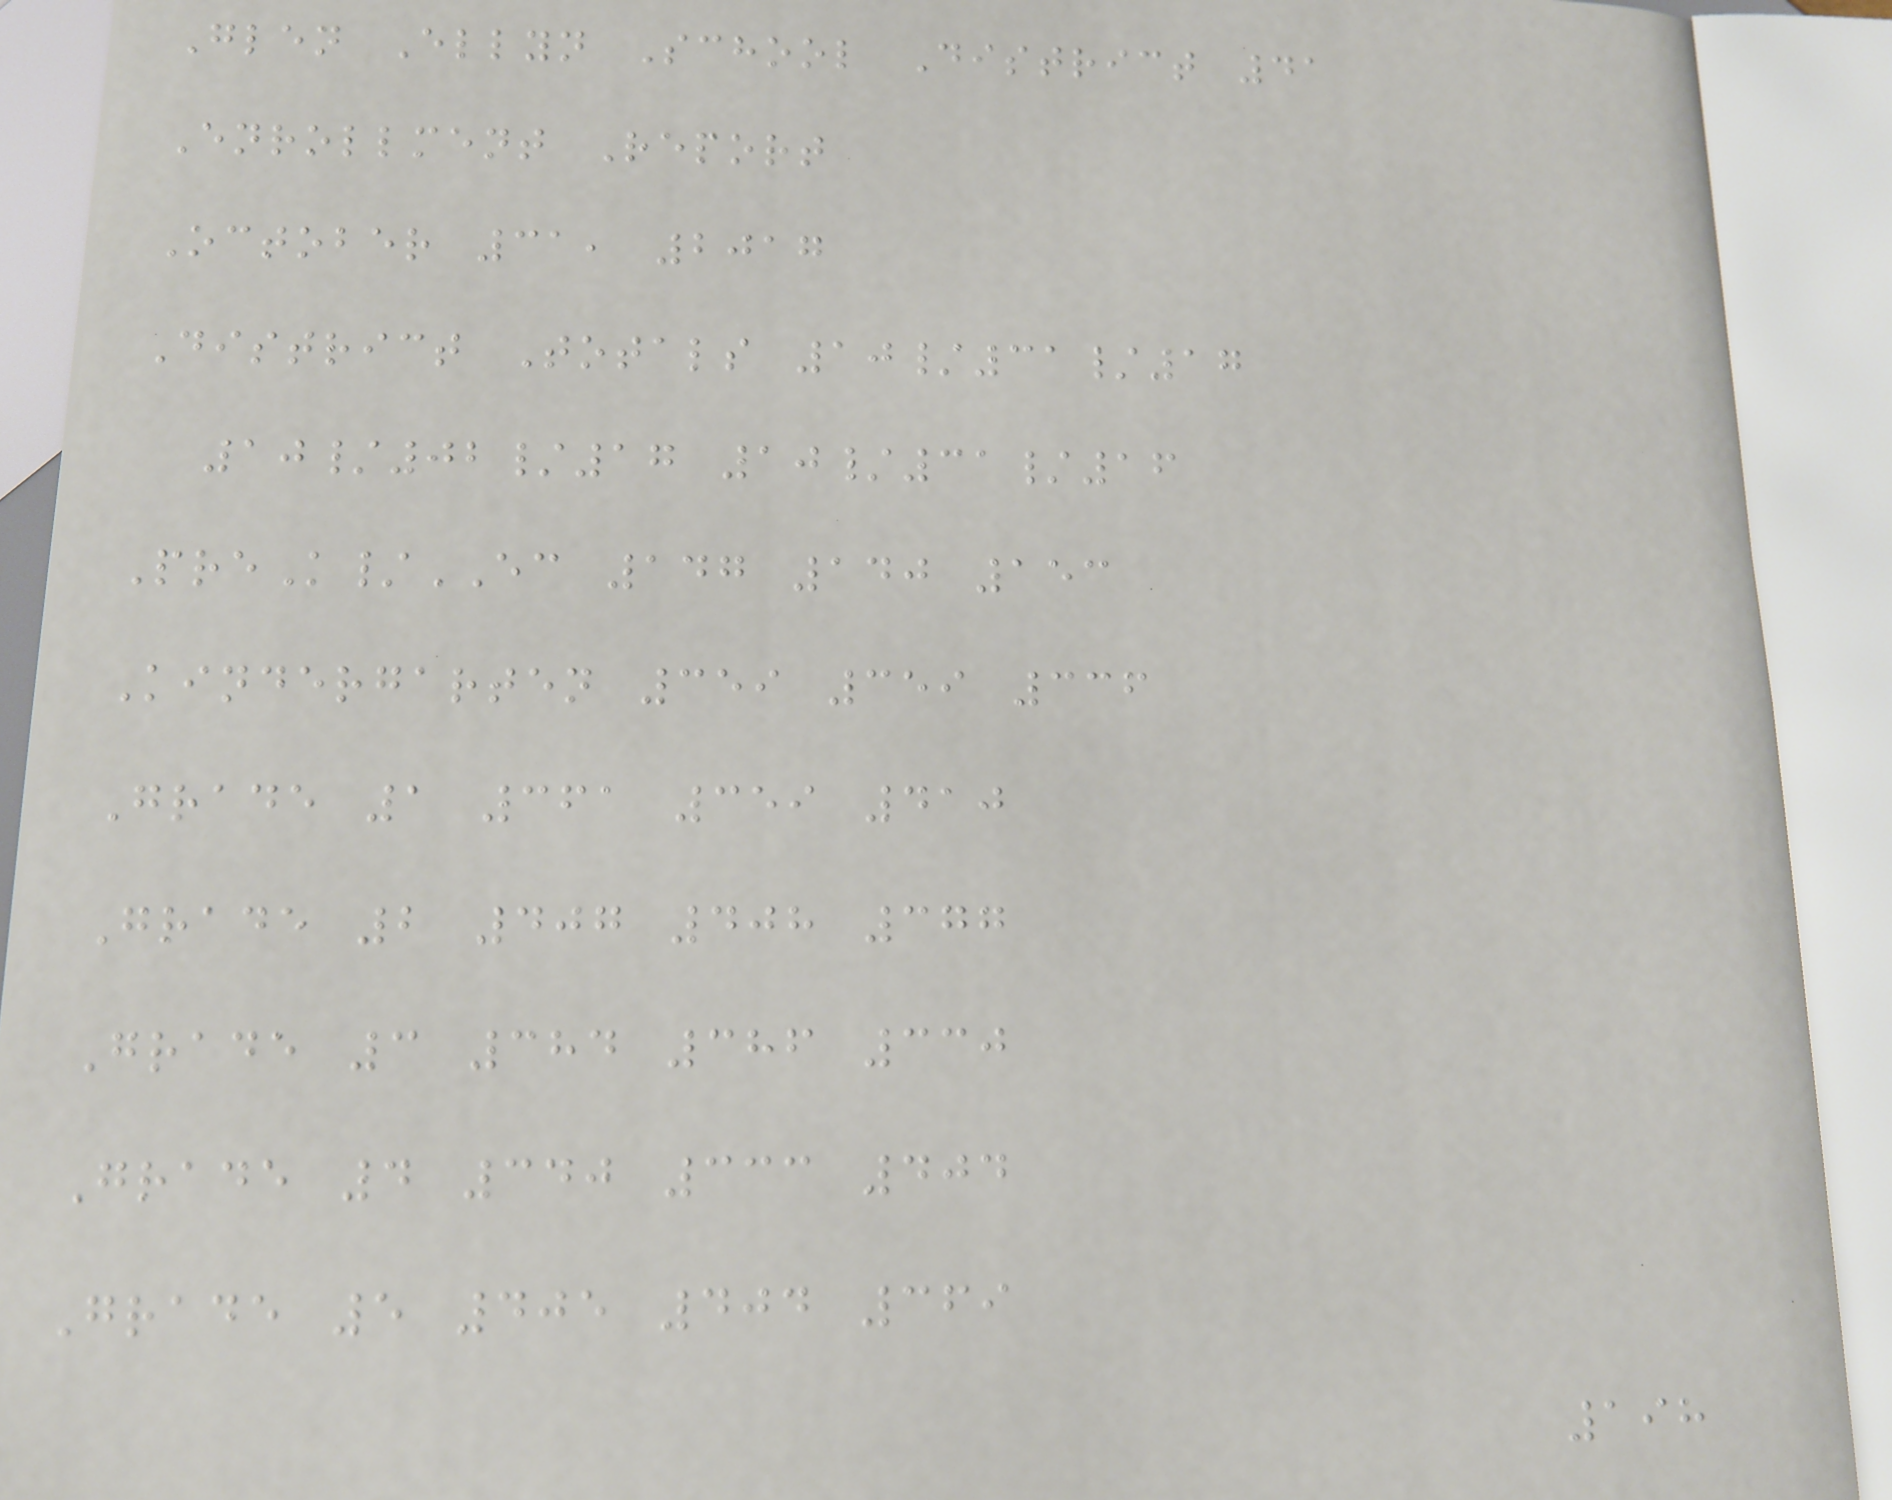Glen Ellyn School District 41
Enrollment Report
October 31, 2017
District Totals 10/31/17
10/02/17 10/31/16
PreK/EC 147 140 153
Kindergarten 359 359 336
Grade 1 361 359 410
Grade 2 407 408 377
Grade 3 384 386 330
Grade 4 340 333 404
Grade 5 405 404 369
198
